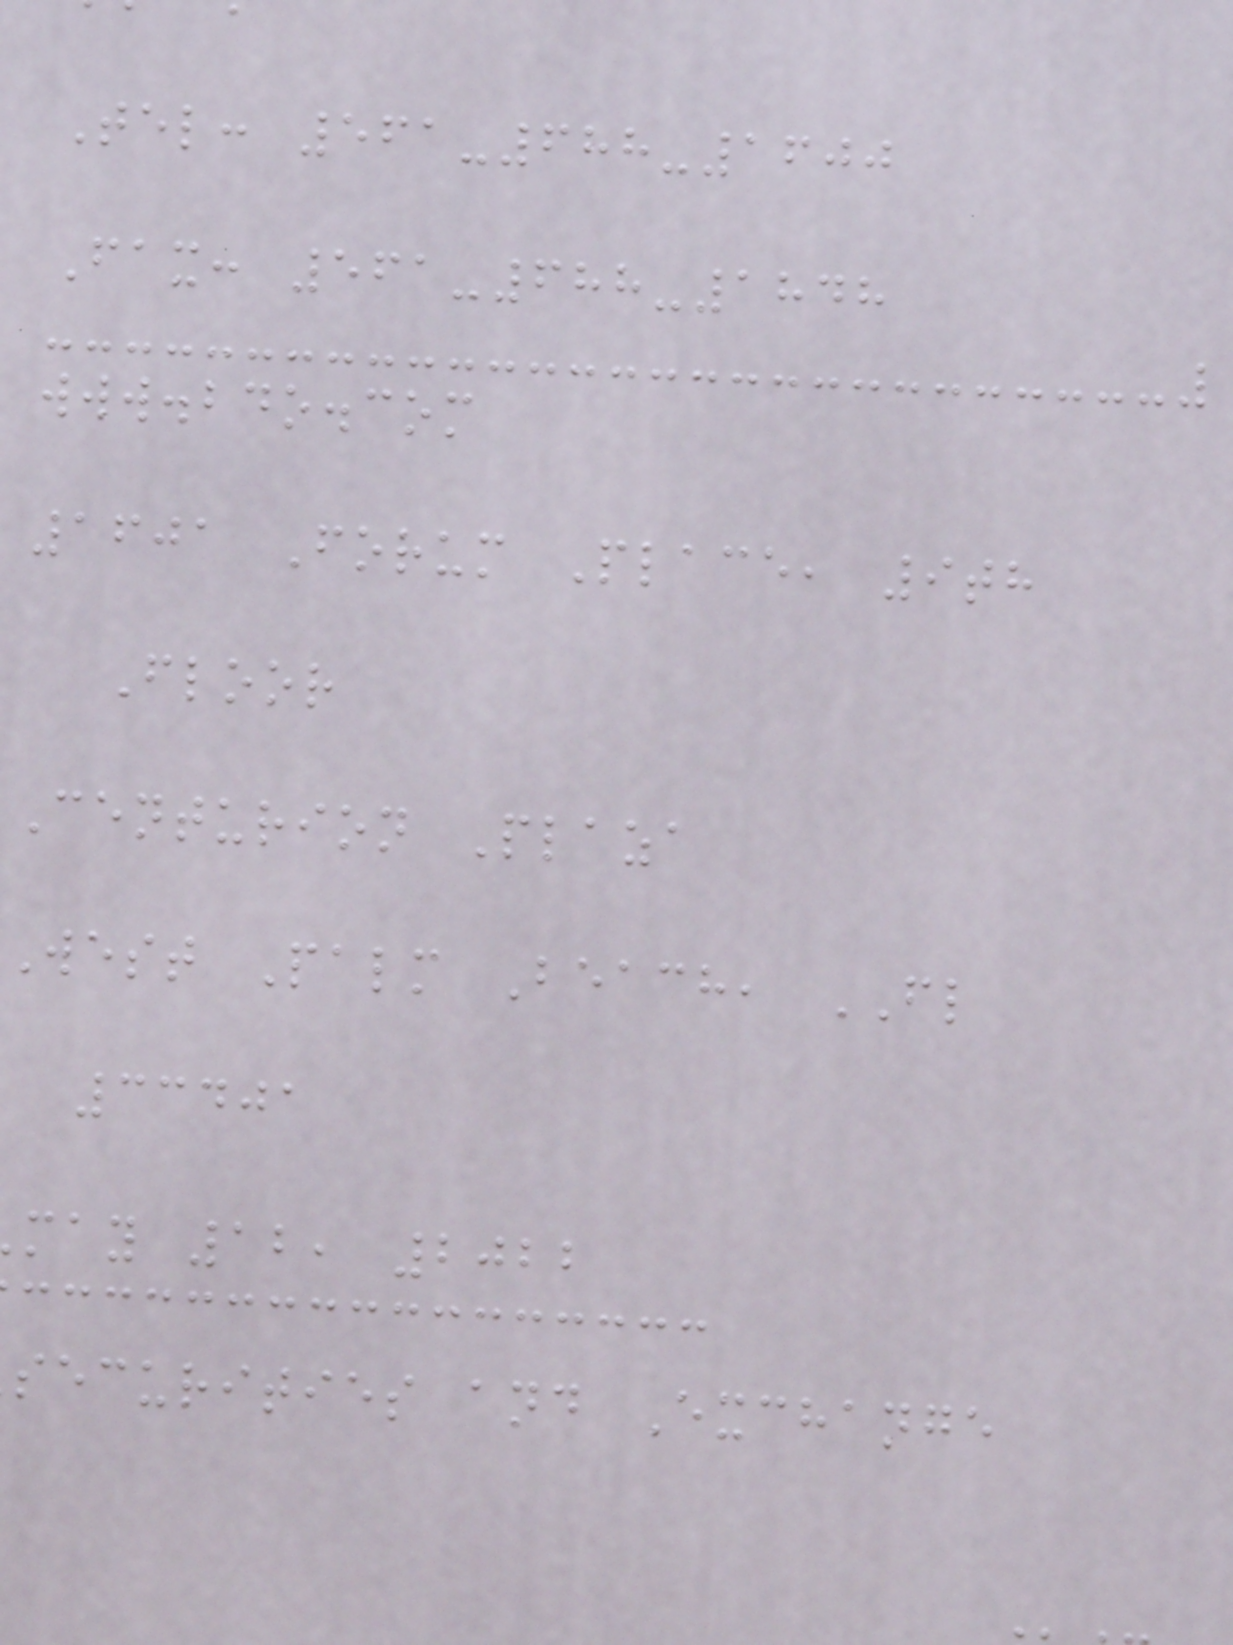Tel: 561-688-1600
Fax: 561-688-1848
www.bdo.com
1601 Forum Place, 9th
Floor
Centurion Plaza
West Palm Beach, FL
33401
may 12, 2022
securities and Exchange
